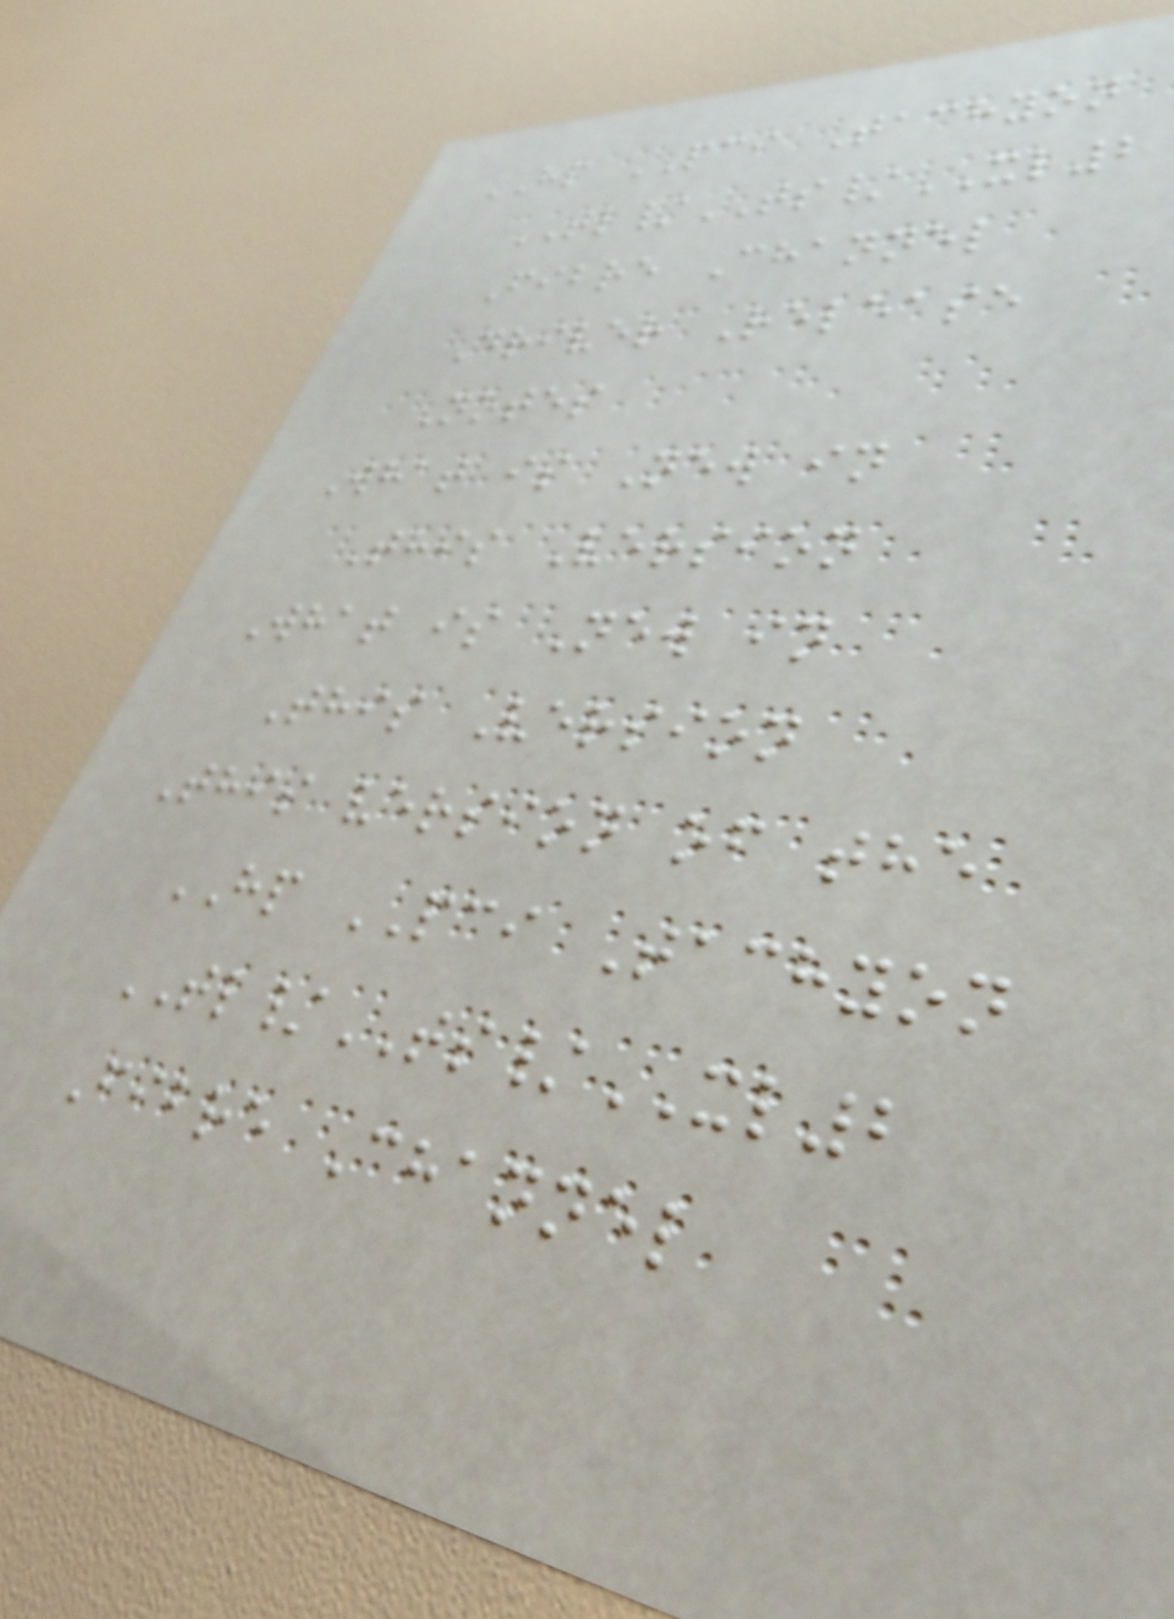HP PCI Tachyon
TL/TS/XL2
Fibre Channel
Driver Release
Notes
What is New in
This Version
What is New in
This Version
This version of the
HP PCI Tachyon
TL/TS/XL2
Fibre Channel
